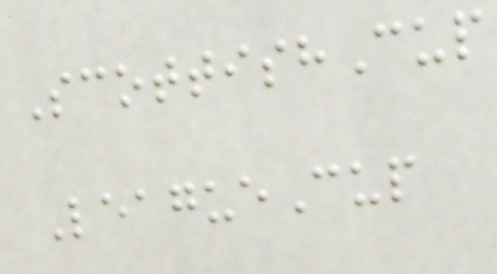ScottishCup
LeagueCup
